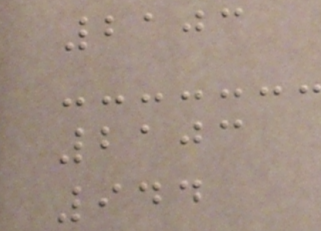2103
2103
944
